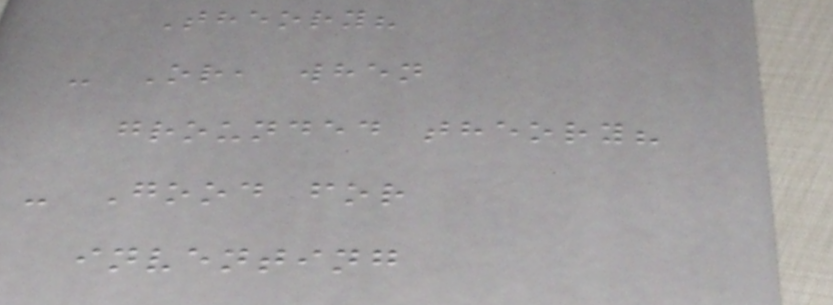Theory?
- Or, when
grounded theory?
- Good for
inventing
